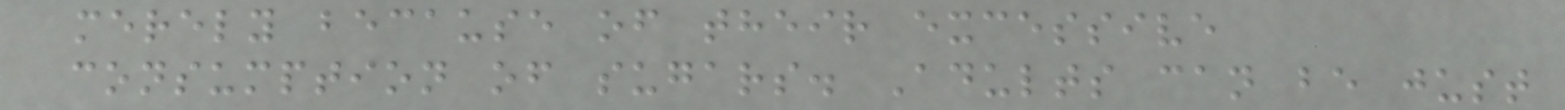merely because of their excessive
consumption of sugars. Adults can be just
